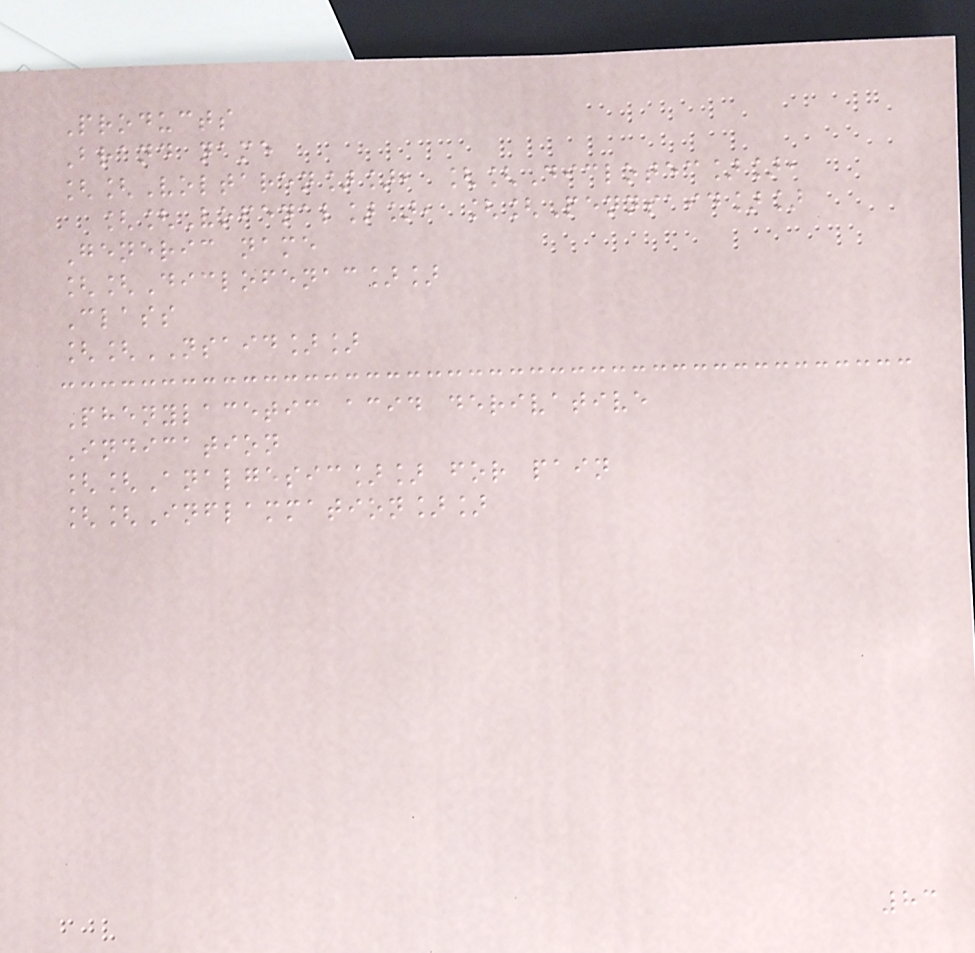Products
Brand name
[[Voltaren]], [[Diclotec]],
[[Vofenal]], [[Pennsaid]]
Generic name
[[Diclofenac]]
Class
[[NSAID]]
Phenylacetic acid derivative
Indication
[[Analgesic]] for pain
[[Inflammation]]
83
